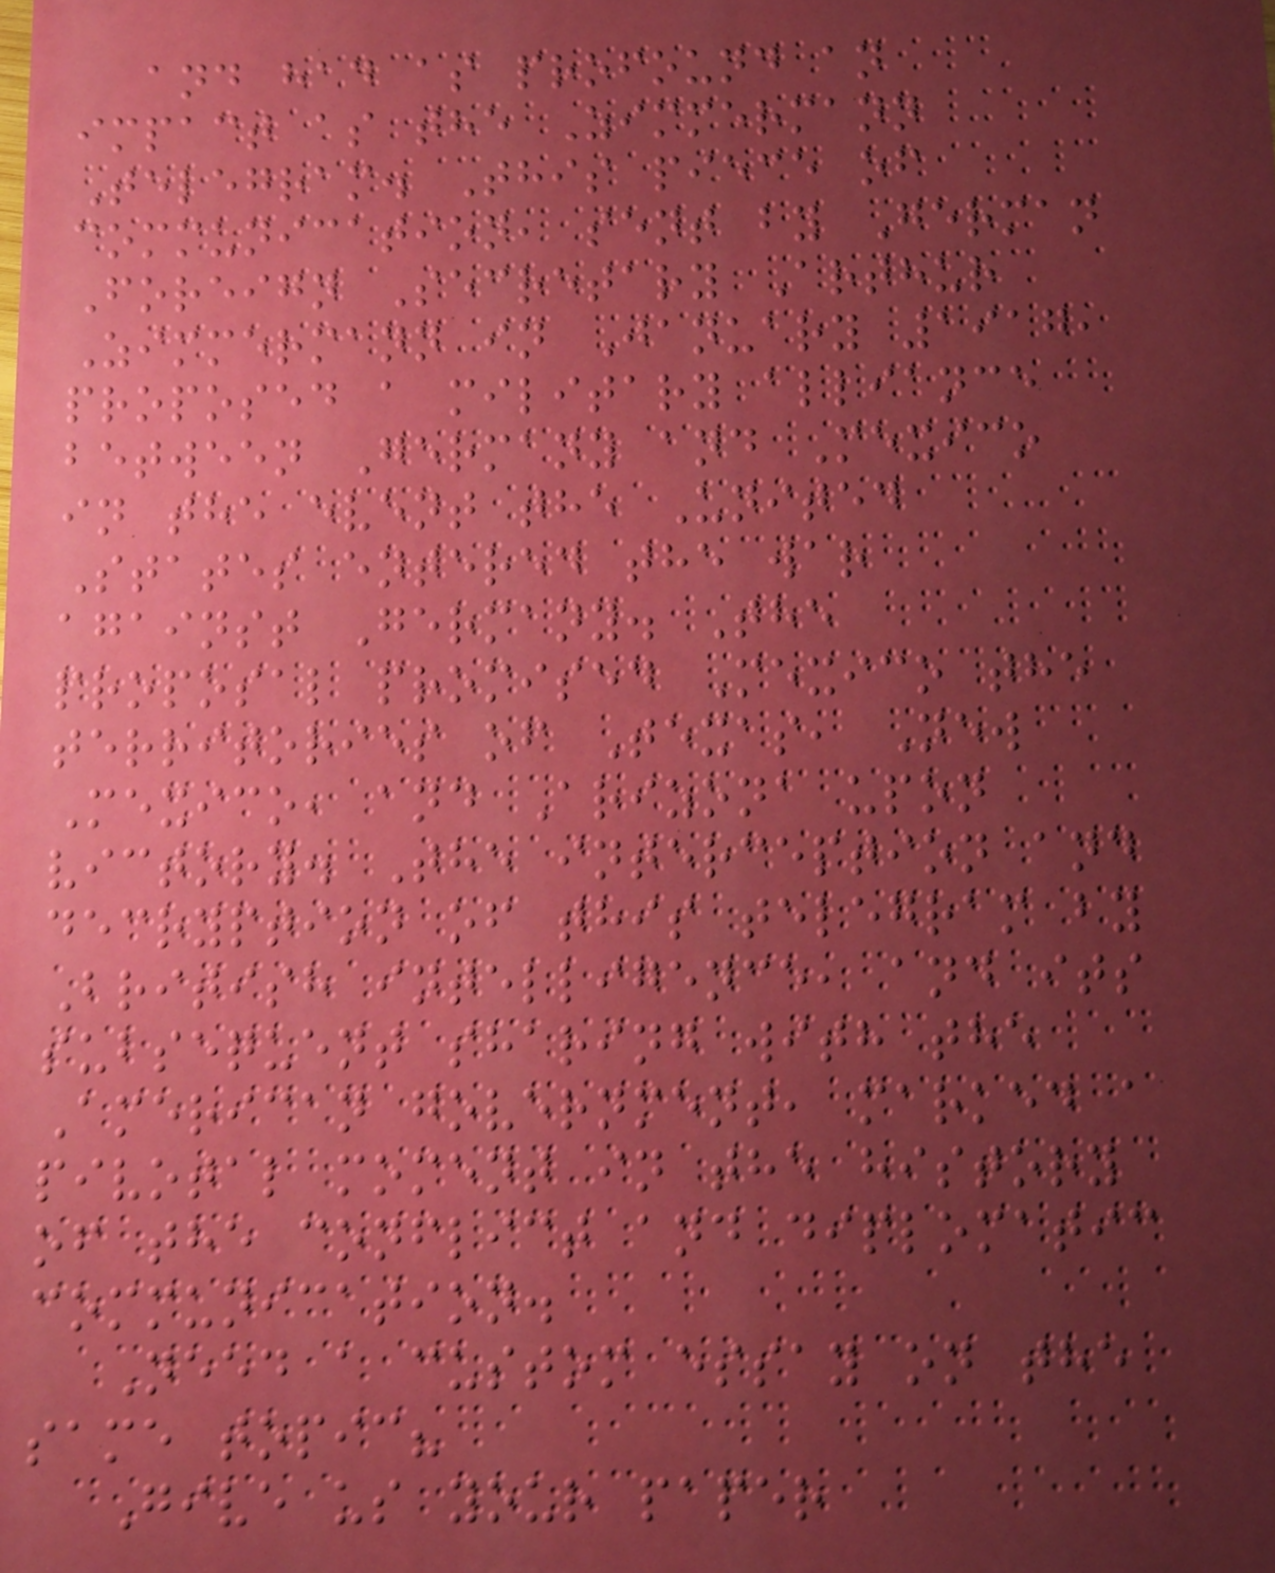and had as profound an
impact as the Zimmermann
Telegram. This piece of
communication, sent by German
Foreign Secretary Arthur
Zimmermann in January 1917,
proposed a military alliance
between Germany and Mexico
in the event the United
States entered the war
against Germany. The
proposal promised Mexico the
territories of Texas, New
Mexico, and Arizona upon
victory. The interception and
decryption of this telegram by
British intelligence, and its
subsequent sharing with the
American government, marked a
pivotal moment in the history
of the conflict and diplomatic
communication.
Need a custom essay on the
same topic?
Give us your paper
